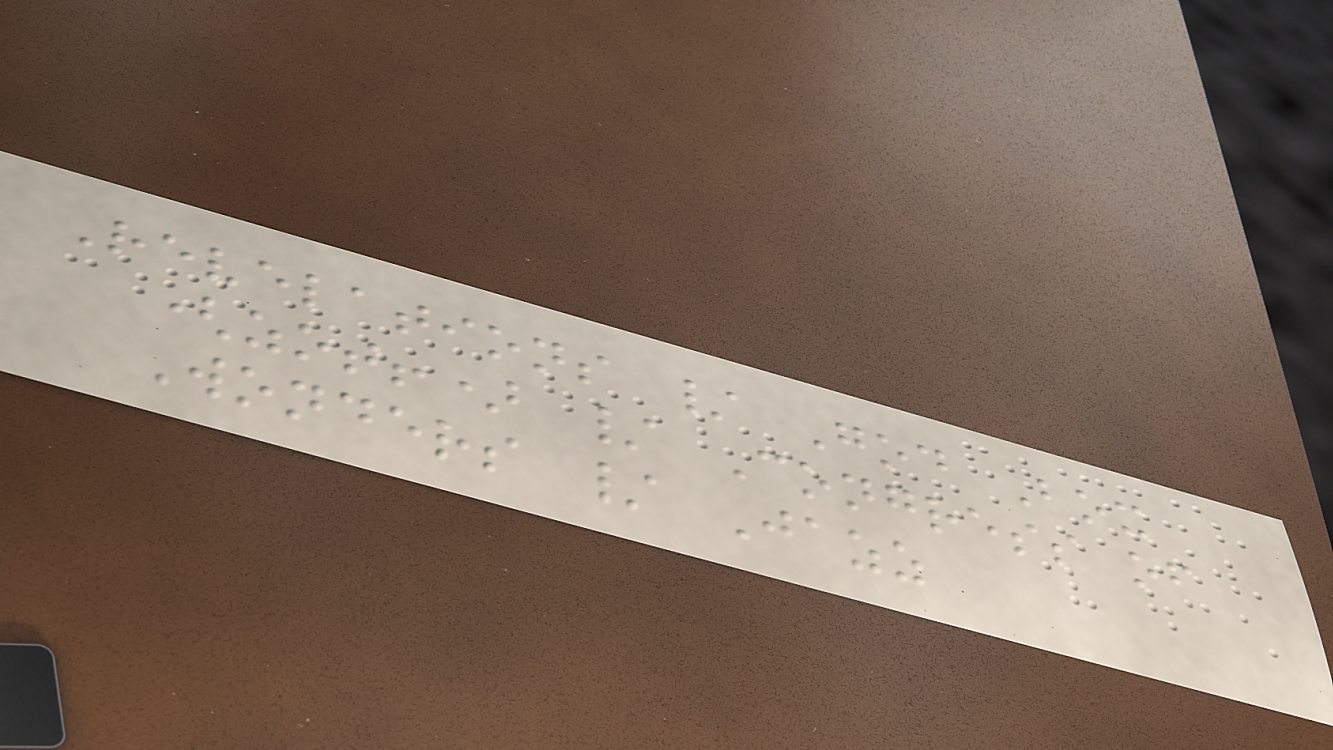Revelations / God Box
(zot!) / Congress of
Wonders / Jazz
